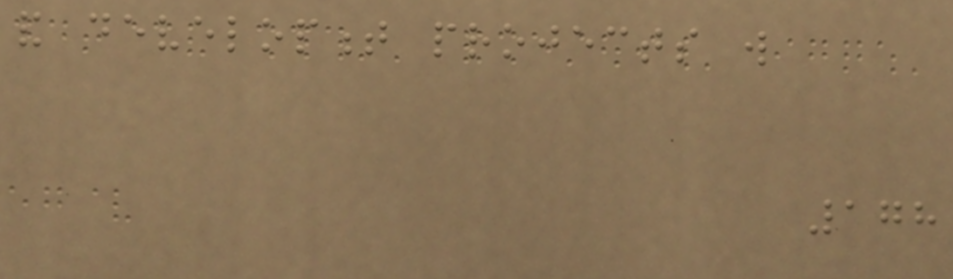and development projects will
178
